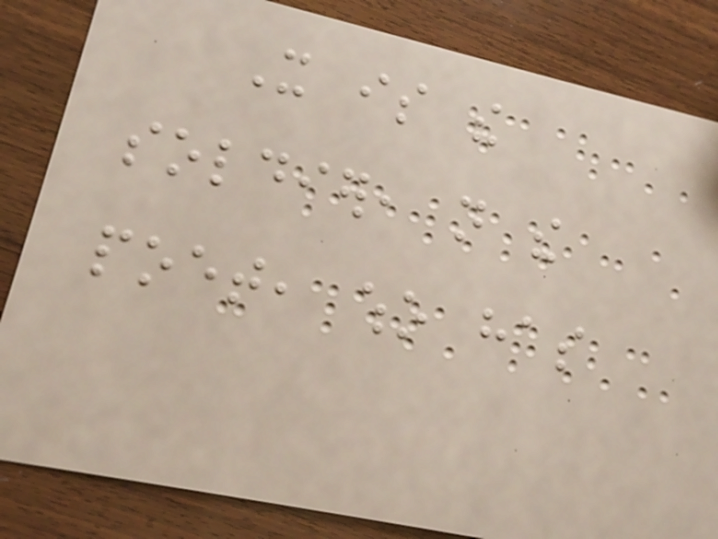It is the
soldier, not the
poet, who has
